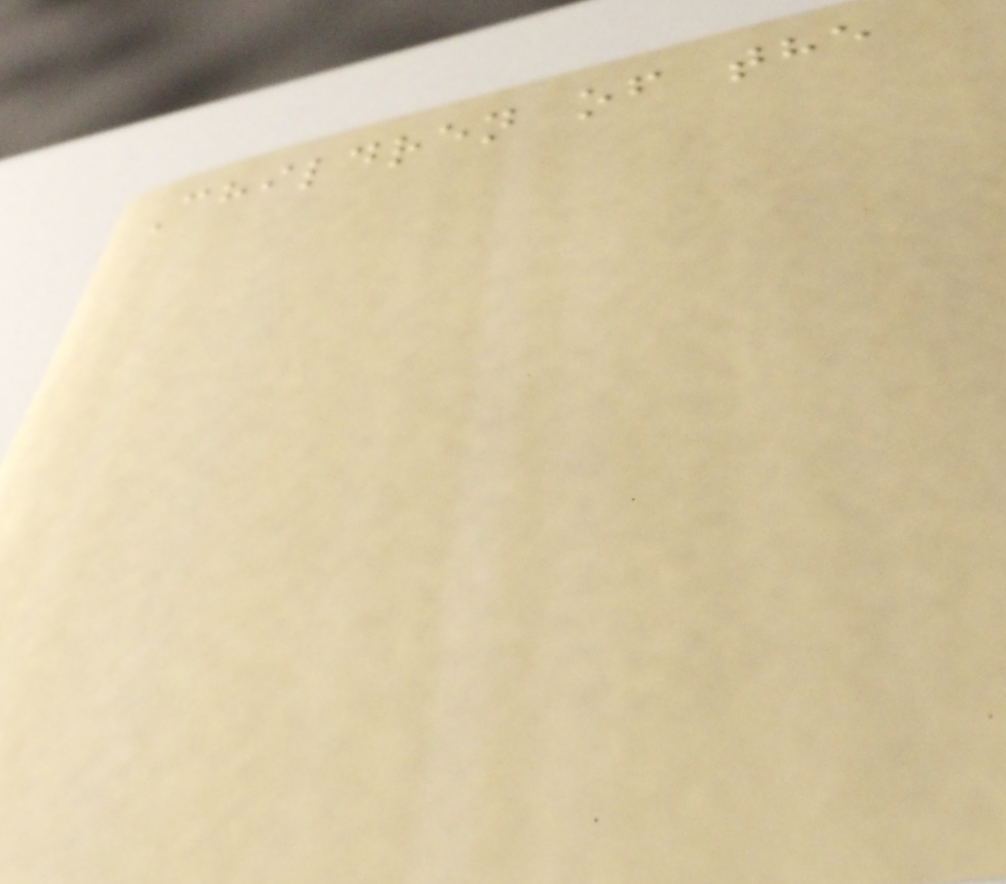Children of the
